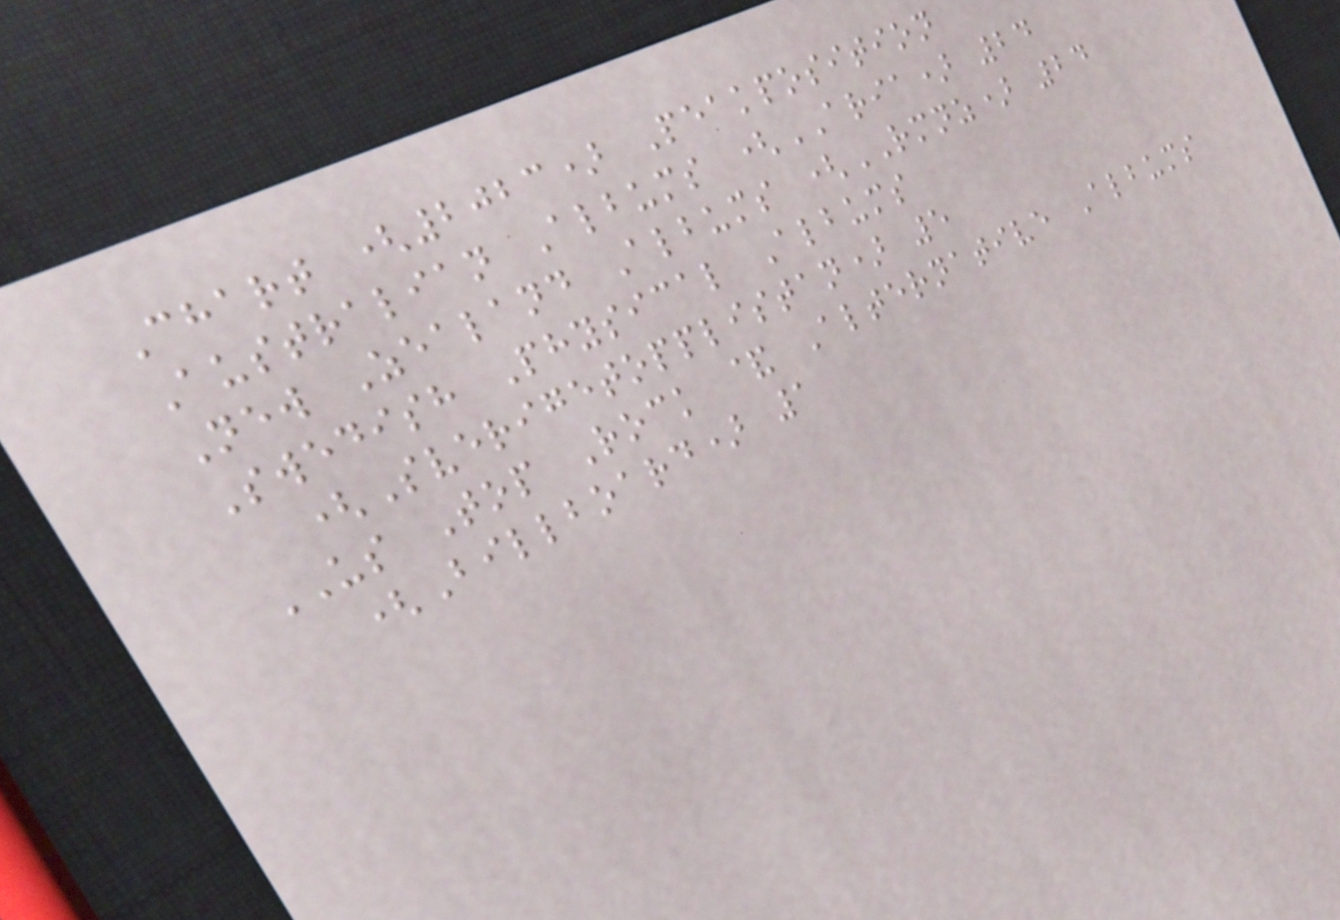Chart (2023) Peakposition
Australian Albums (ARIA) 24
New Zealand Albums (RMNZ) 24
Swedish Physical Albums
(Sverigetopplistan) 5
US Top Rock & Alternative Albums
(Billboard) 1
